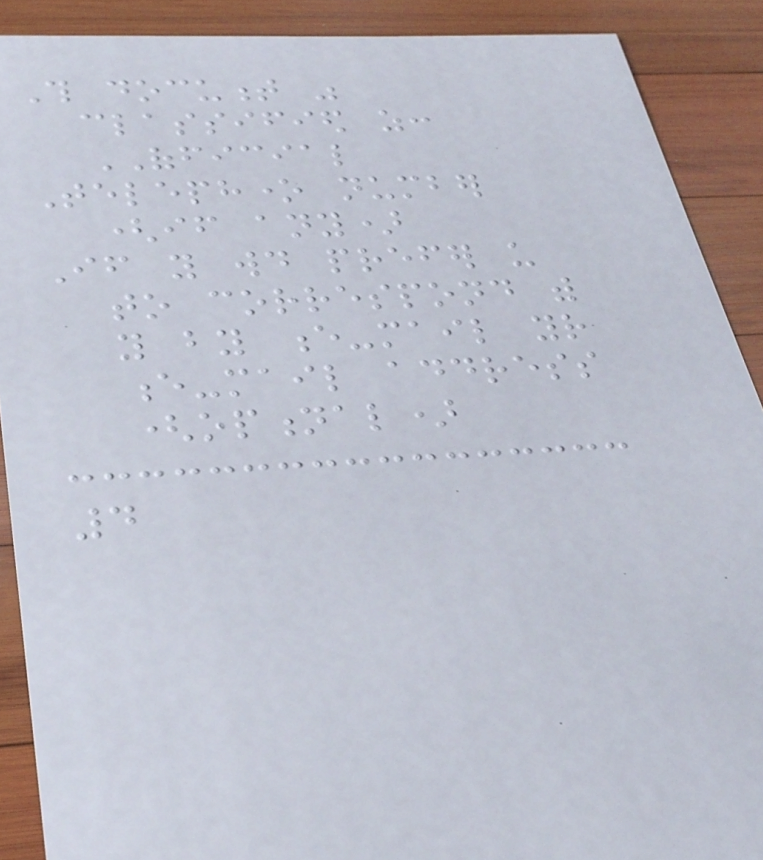This document was
classified as:
OFFICIAL
Telephone number
(if any)
If you would prefer us
to correspond with
you by e-mail your
e-mail address
(optional)
4
